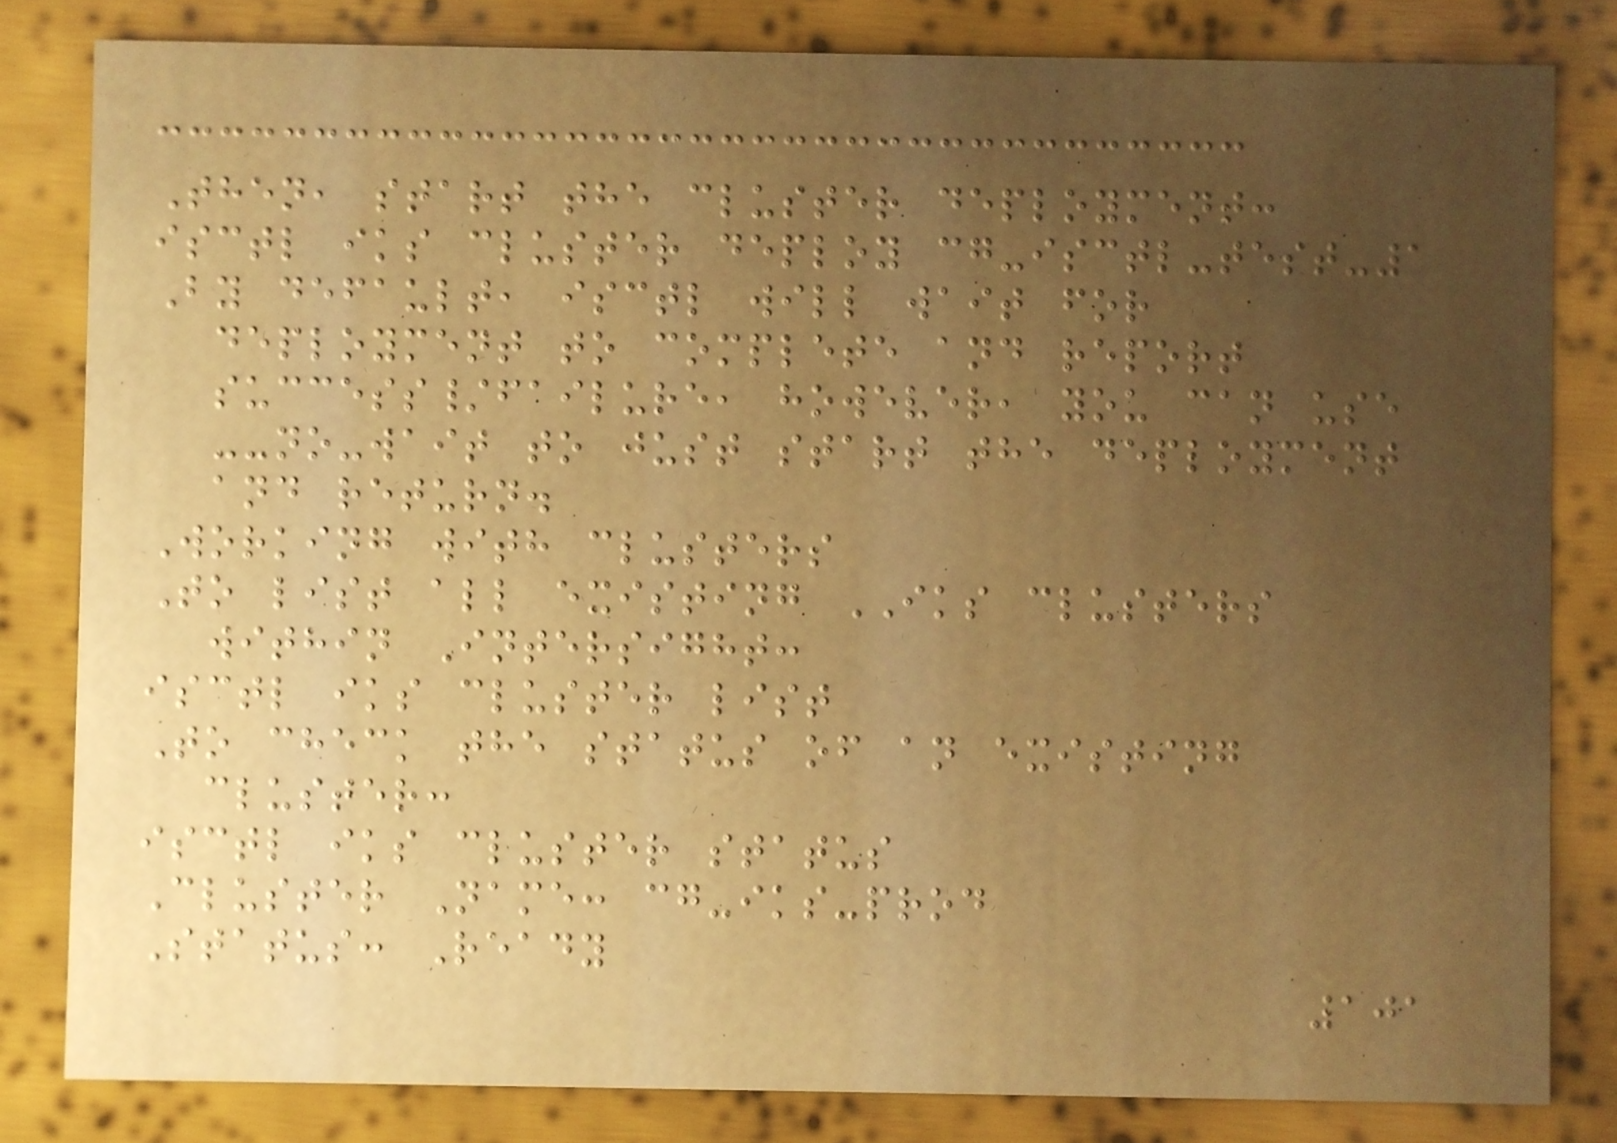Then, start the cluster deployment:
isctl iks cluster deploy cg-isctl-test-1
By default, isctl will wait for
deployment to complete and report
success/failure, however, you can use
--no-wait to just start the deployment
and return.
Working with clusters
To list all existing IKS clusters
within Intersight:
isctl iks cluster list
To check the status of an existing
cluster:
isctl iks cluster status
Cluster Name: cg-iks-prod
Status: Ready
101
